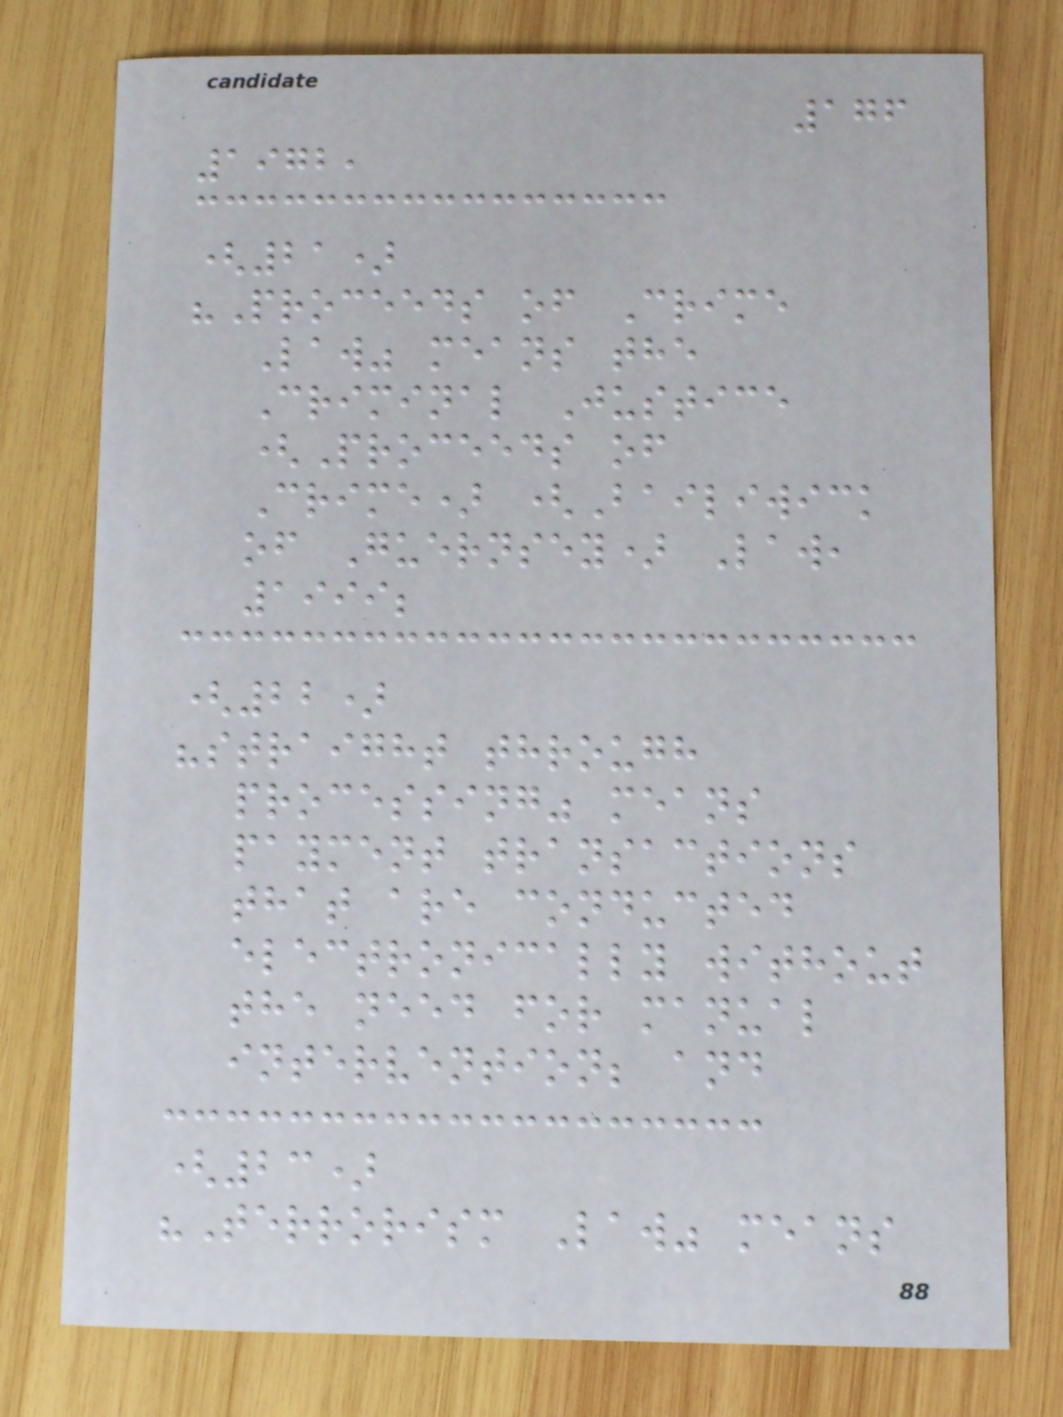176
1972,
(21)
"Proceeds of Crime
Law" means the
Criminal Justice
(Proceeds of
Crime) (Bailiwick
of Guernsey) Law,
1999;
(22)
"straight through
processing" means
payment transactions
that are conducted
electronically without
the need for manual
intervention; and
(23)
"Terrorism Law" means
